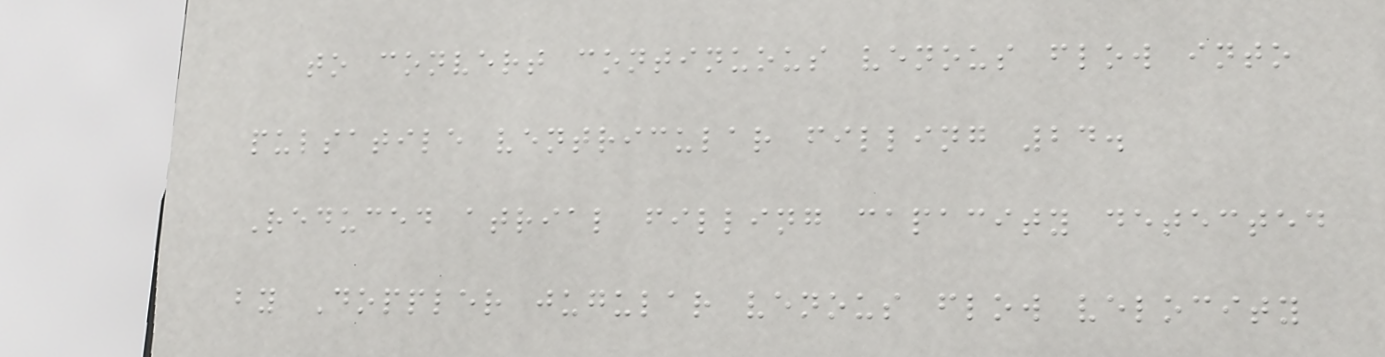to convert continuous venous flow into
pulsatile ventricular filling 24.
Reduced atrial filling capacity detected
by Doppler jugular venous flow velocity
